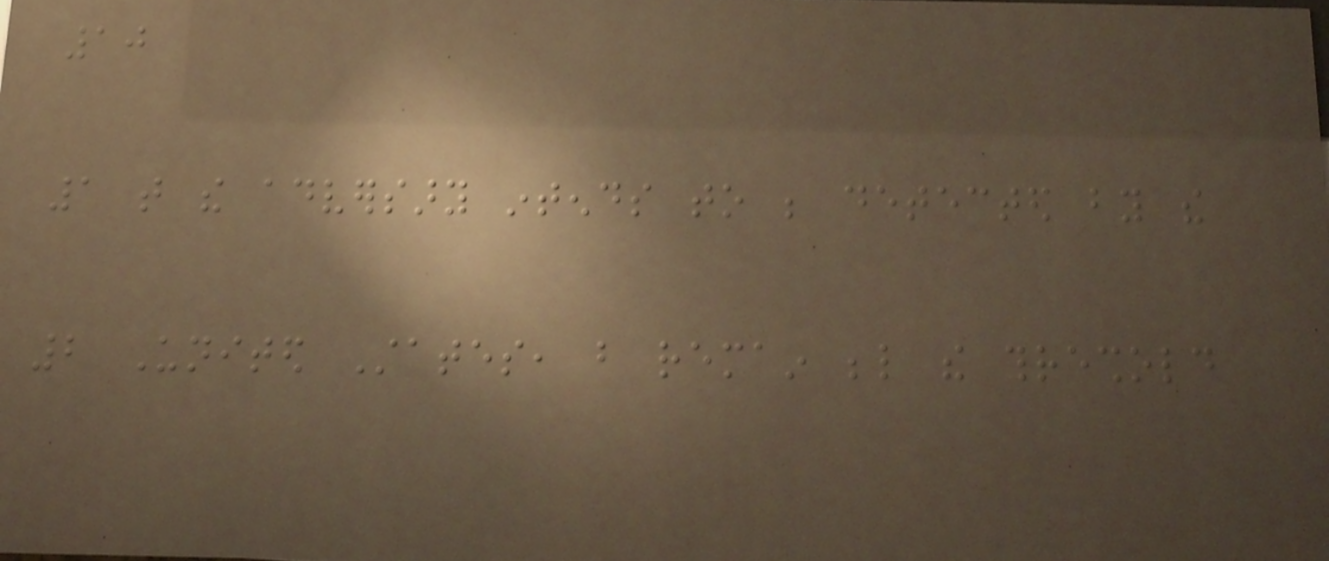10
1 that the adversary intends to be detected by the
2 United States, but remain below the threshold
